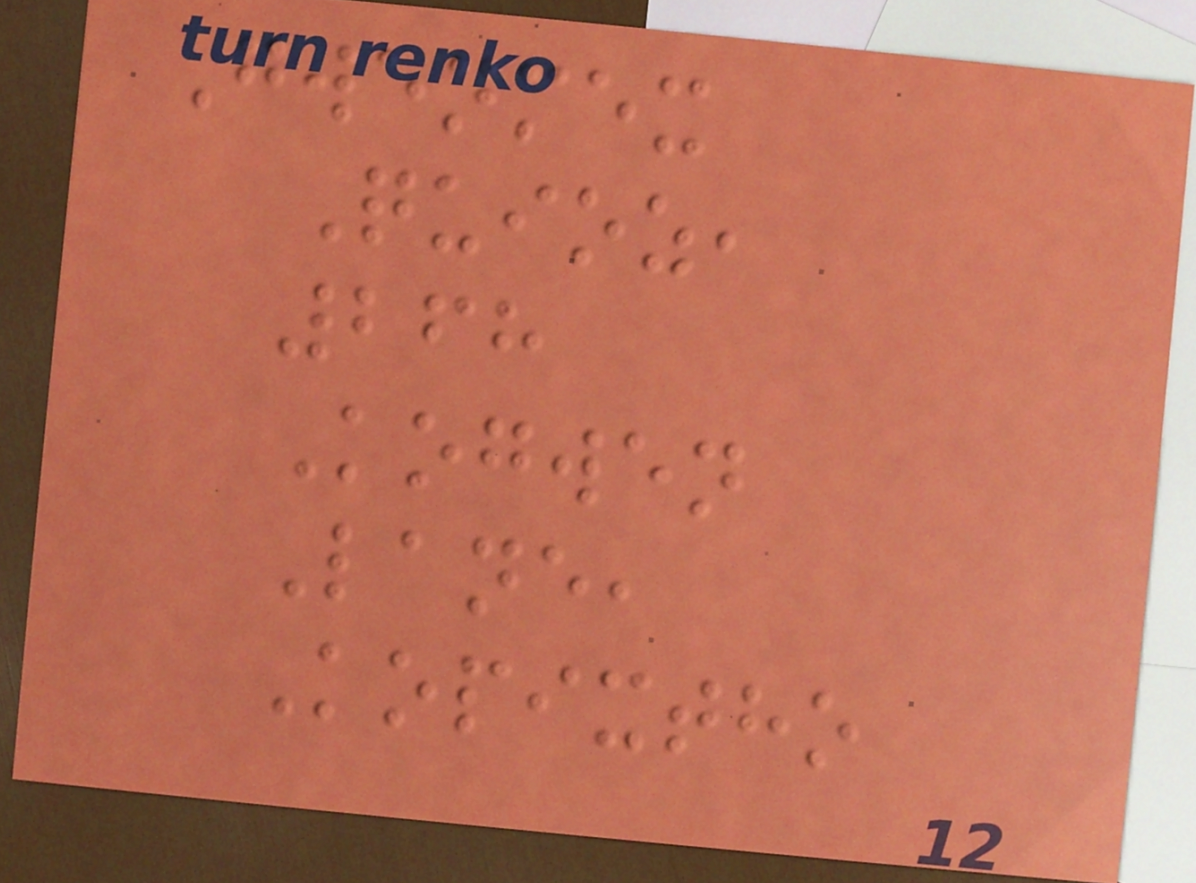Gwenmex
Quioz,
268
Kogwen
Lane,
Kopixtho
